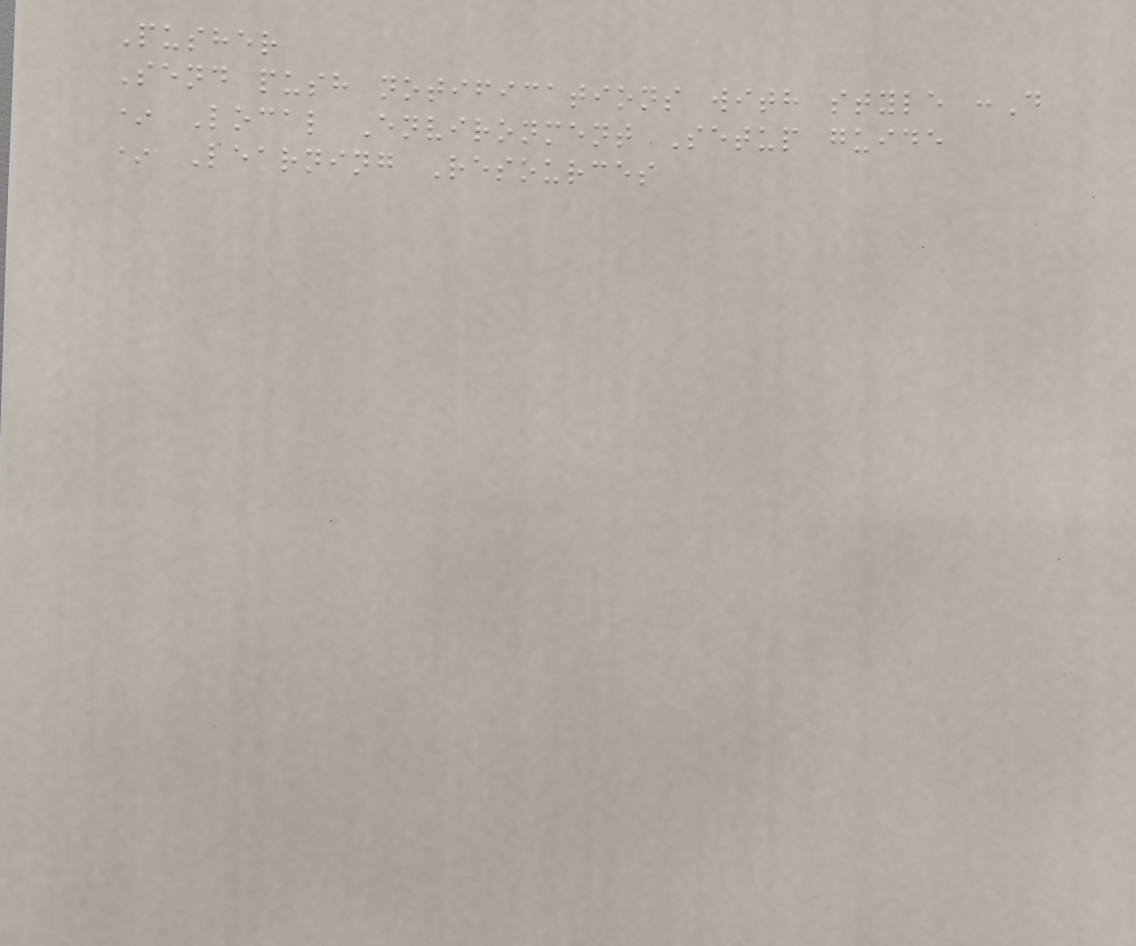Pusher
Send push notifications with style :D
* Local Environment Setup guide
* Learning Resources
